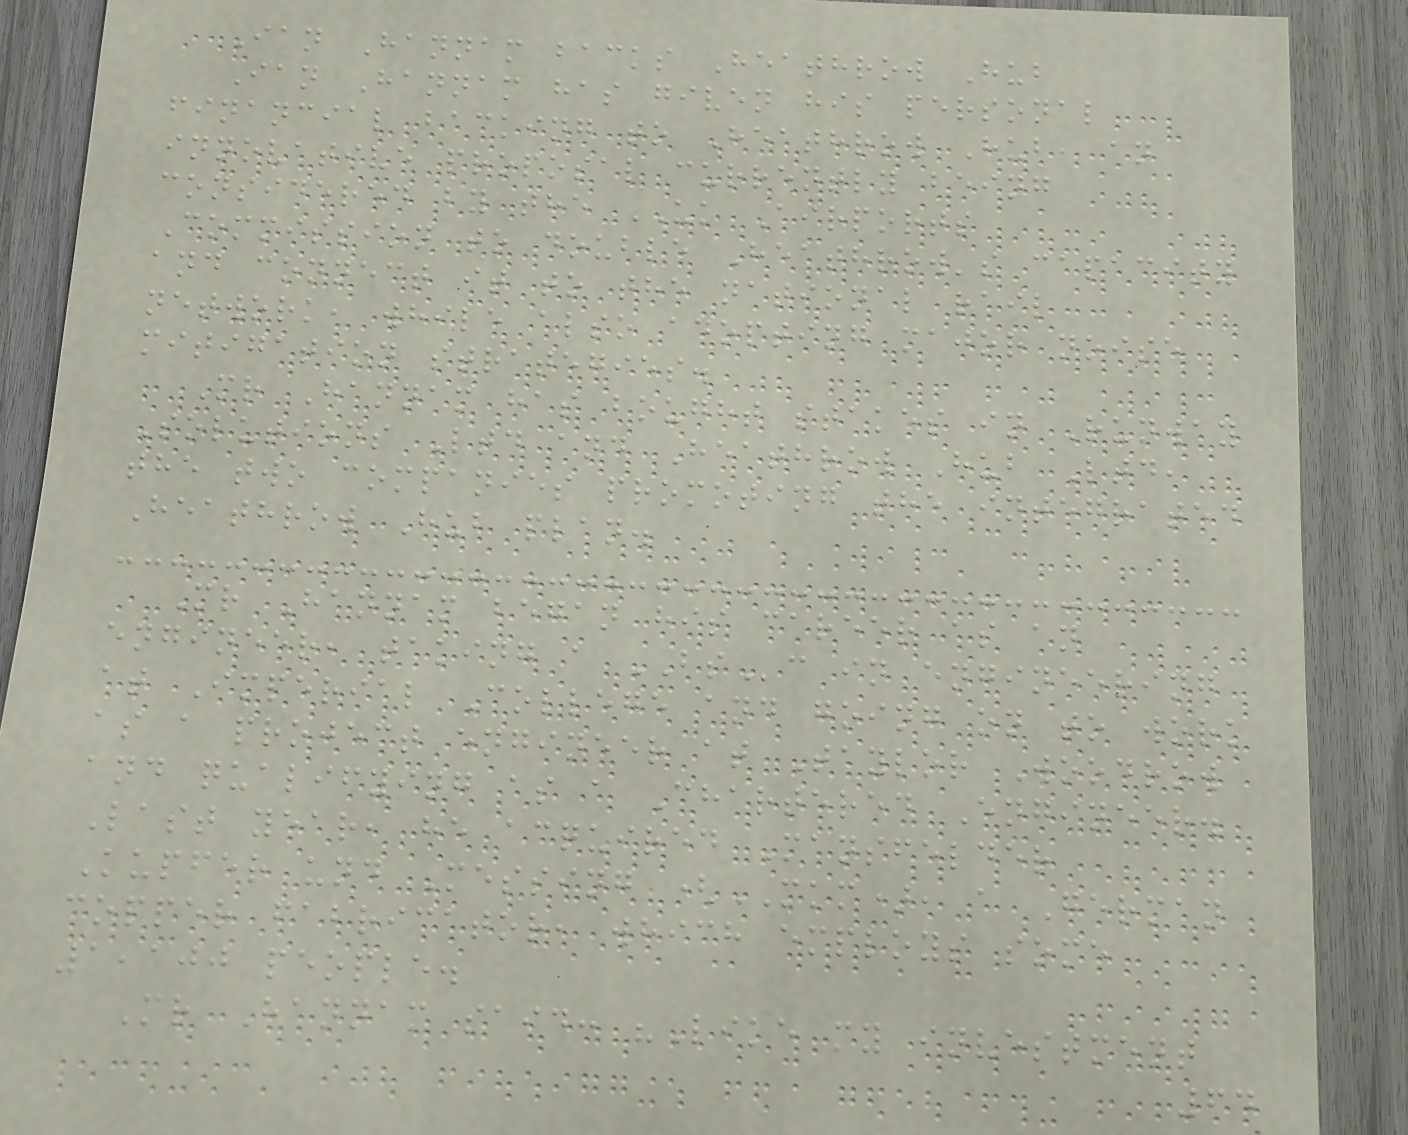Ian Hannam backs Heathrow Hub
Ian Hannam has given his personal
financial backing to Heathrow Hub, an
innovative proposal currently being
considered by the UK Airports
Commission to double Heathrow's capacity
and connect it to the national rail
network, while also adopting major noise
mitigation strategies.
Mr Hannam has bought stakes in Runway
Solutions Ltd and Heathrow Hub Ltd,
the two companies promoting the integrated
Heathrow Hub plan.
Mr Hannam began his career as an
engineer, taking a BSc in engineering
at Imperial College and going on to work
as a project engineer at Taylor Woodrow
and qualifying as a Chartered Engineer.
Last year, he acquired Mansfelder
Kupfer und Messing (MKM), a German
copper fabricator, which employs some
1,100 people.
Mr Hannam said: "Like my investment
64
